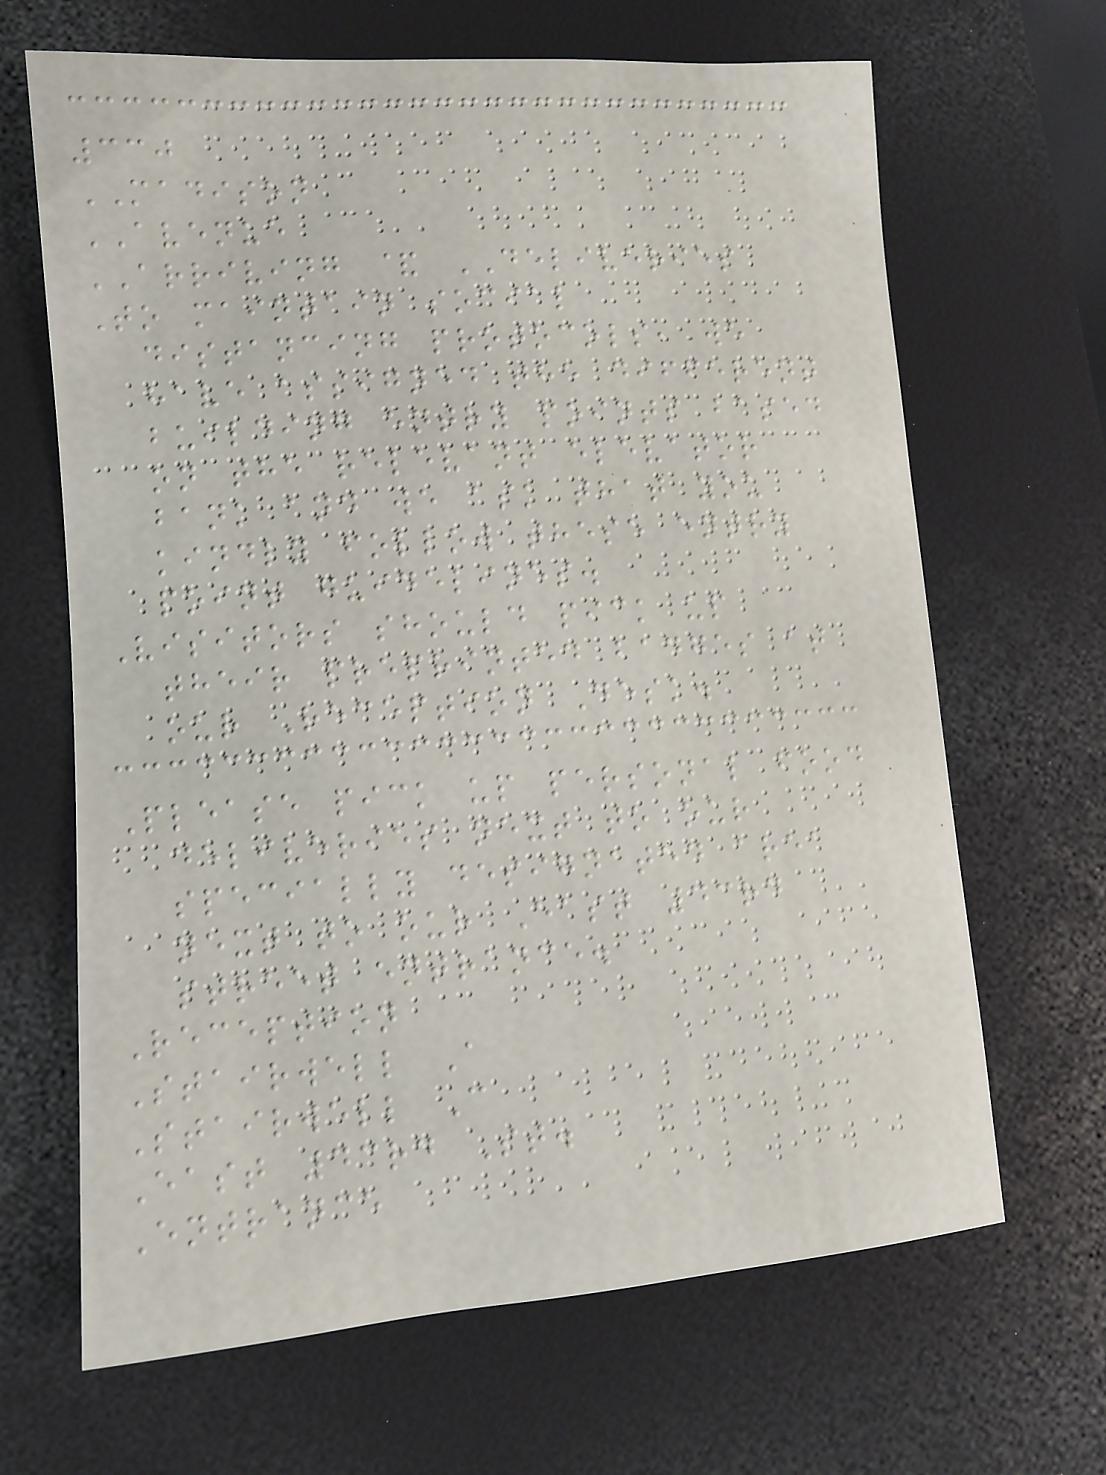330
MADISON
AVENUE
ARRIVING & DELIVERIES
To maintain social
distancing protocols, we
have assigned the different
building entry points based
on the relevant elevator
bank and we ask that you
kindly follow these entry
point guidelines.
Visitors should pick up
their preprinted badges at
our Reception Desk.
Please pick up personal food
deliveries next to our
specially designated area
next to our East 43rd
street entrance.
Reception
Stairwell A
Stairwell C
East 43rd St.
Entrance
